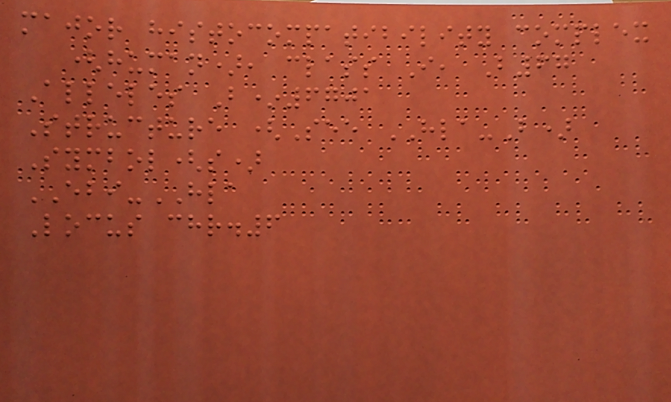major histocompatibility complex
(human), class I, B67
Alleles B*6701
Structure (See HLA-B)
Symbol(s)
EBI-HLA
Locus chr.6
